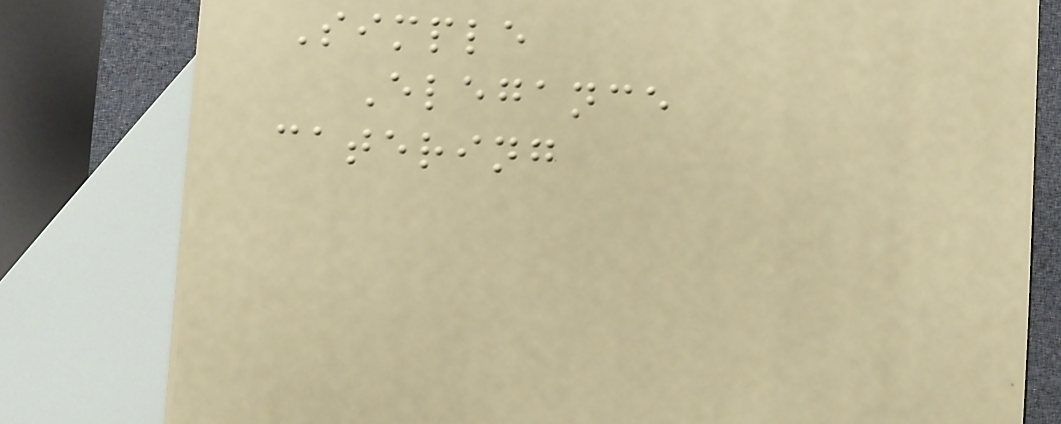Simple
Elegance
catering
